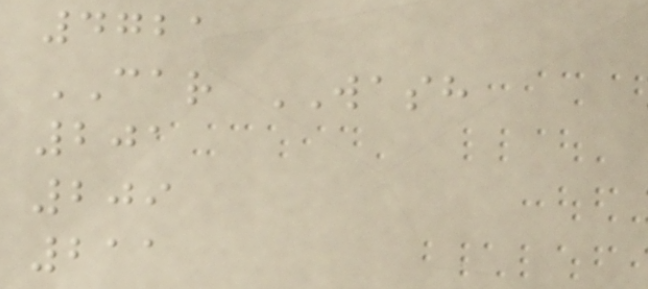4721
CAR WASH
201
209
211
